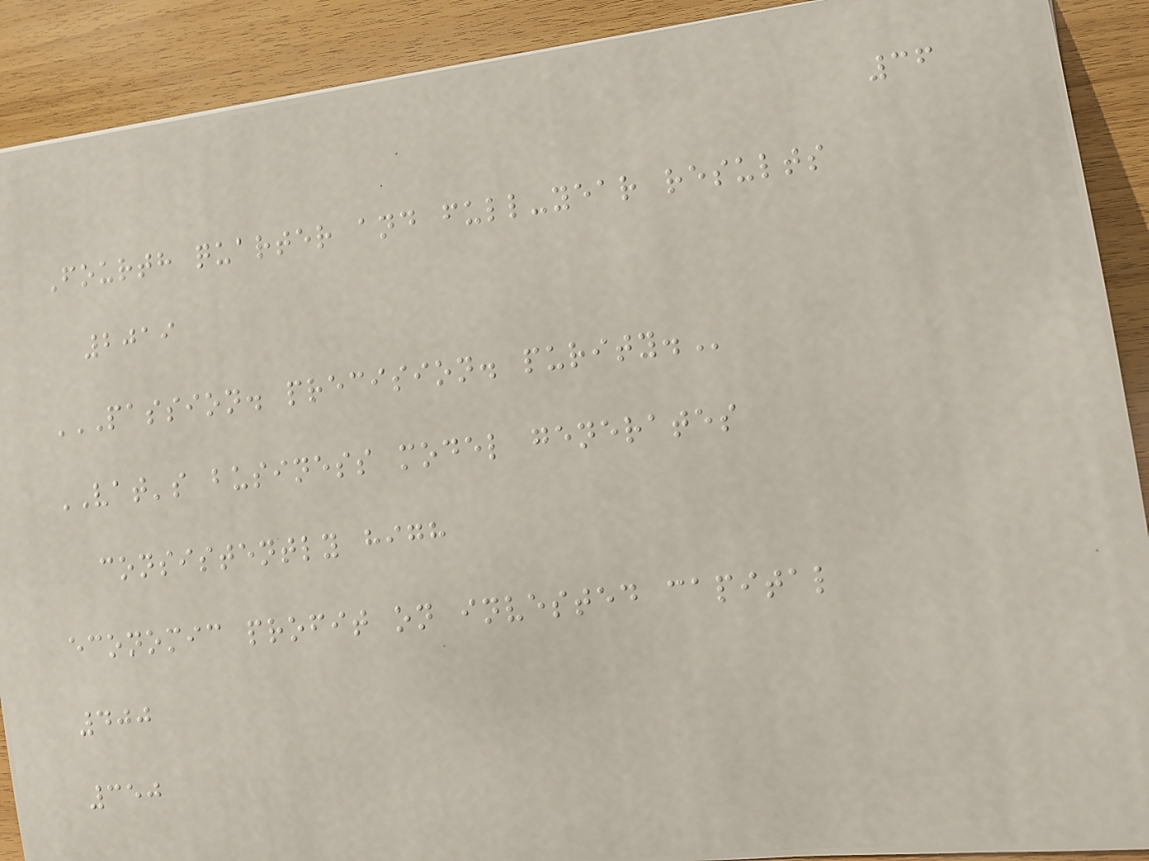36
Fourth quarter and full-year results
2019
PASSION. PRECISION. PURITY.
VAT's business model generates
consistently high
economic profit on invested capital
400
350
